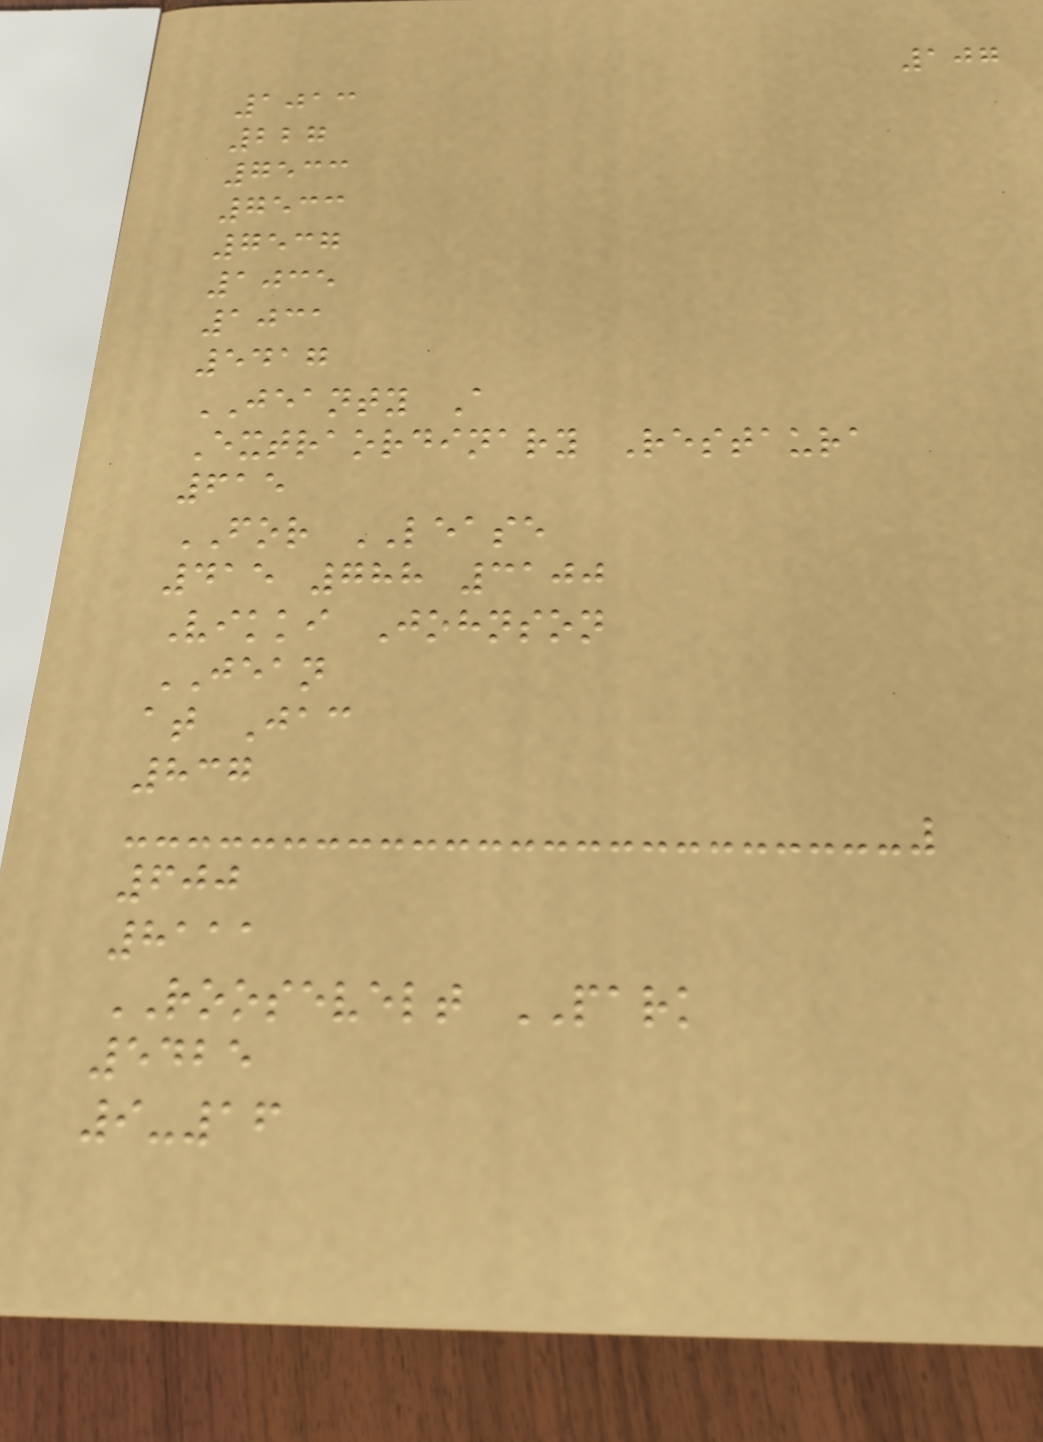107
1013
227
7533
7533
7537
1035
1031
5417
JEANTY A
Extraordinary Restaura
615
FOR LEASE
415 788 3100
Vikki Johnson
JEAN
at Jac
837
600
8111
ROOSEVELT PARK
5425
9-16
